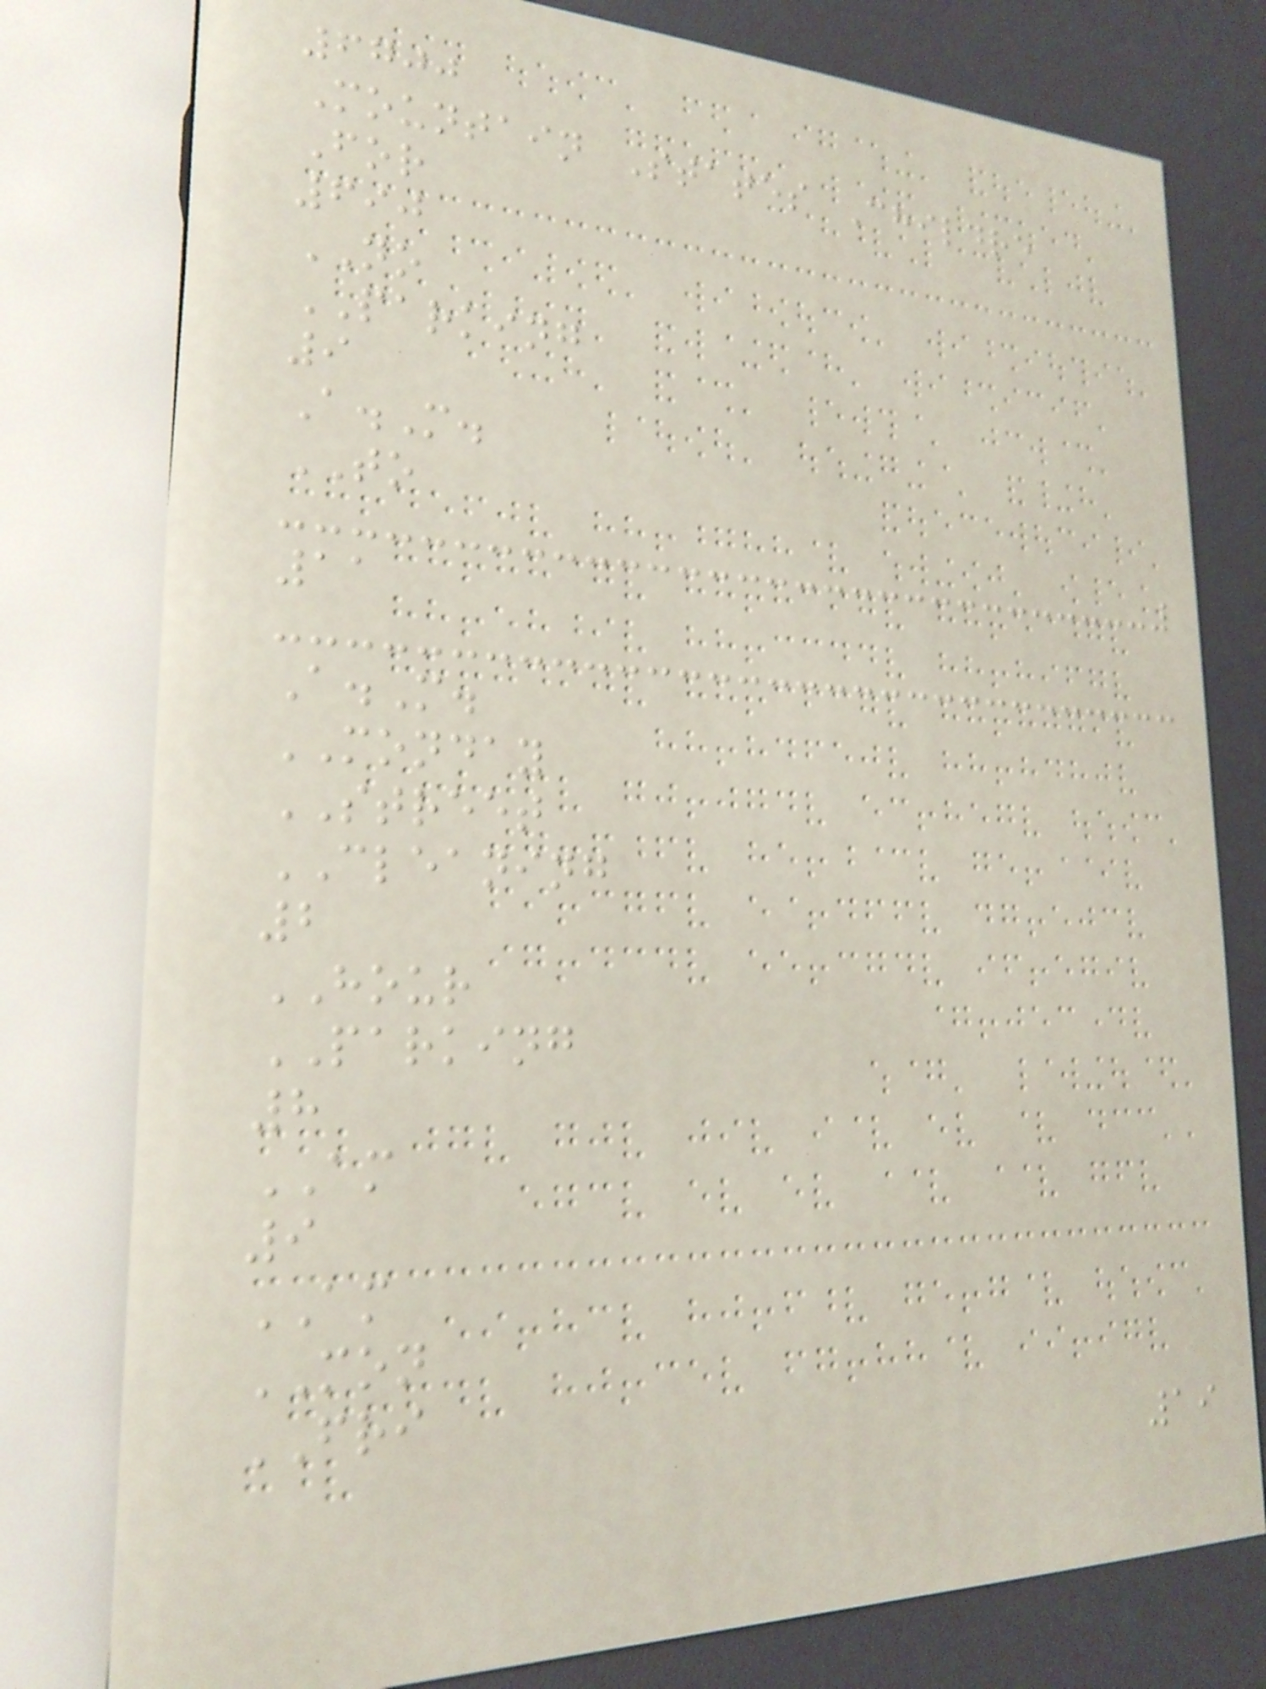6700
Mountain States Childre
For
690
NO
PARKING
9
A.M.
TO
11
A.M.
MONDAY
STREET
CLEANING
2
HOUR
PARKING
8
AM
9
AM
MON
FRI
19
